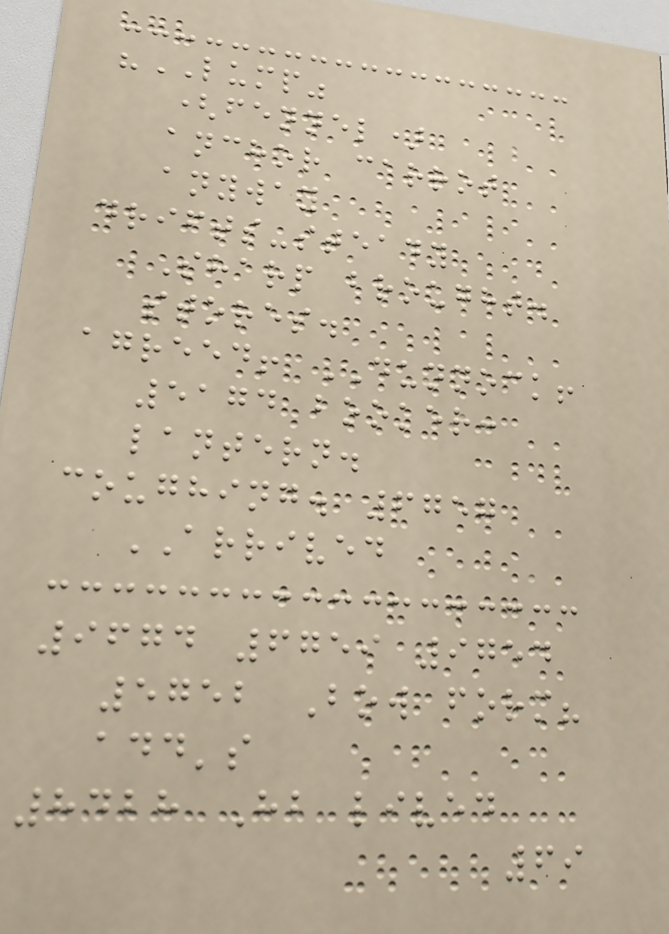"LUMP"
(fennel)
anchor carrot
anyway
drifts-steady
Sharp brought.
stores.
agreed! DUNNOCK!
5174 booker:
lantern.
coughing. 6757
ARRIVED
9674 6759 9754
5752 Bow form?
add's
8428 Hb lived
69
